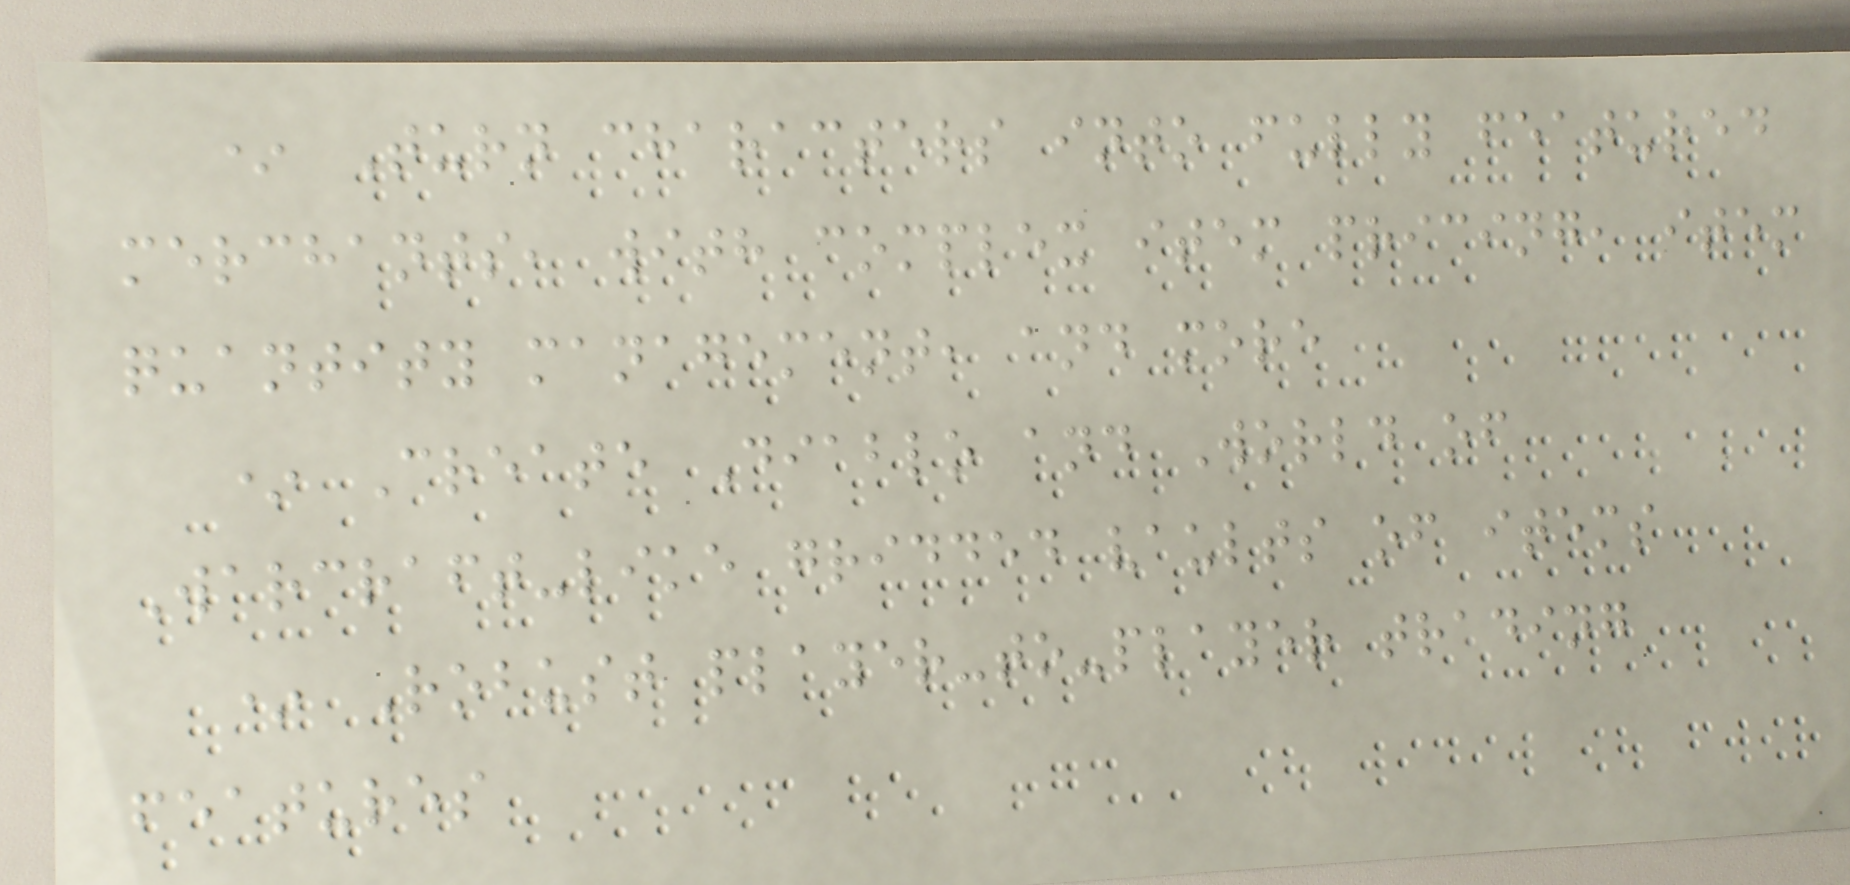* Turn characters into fully featured
merchants, with complex item pricing, item
quantity management, and more
* Create Diablo and World of
Warcraft-like gridded vaults of items
* Robust player-to-player trading
features
